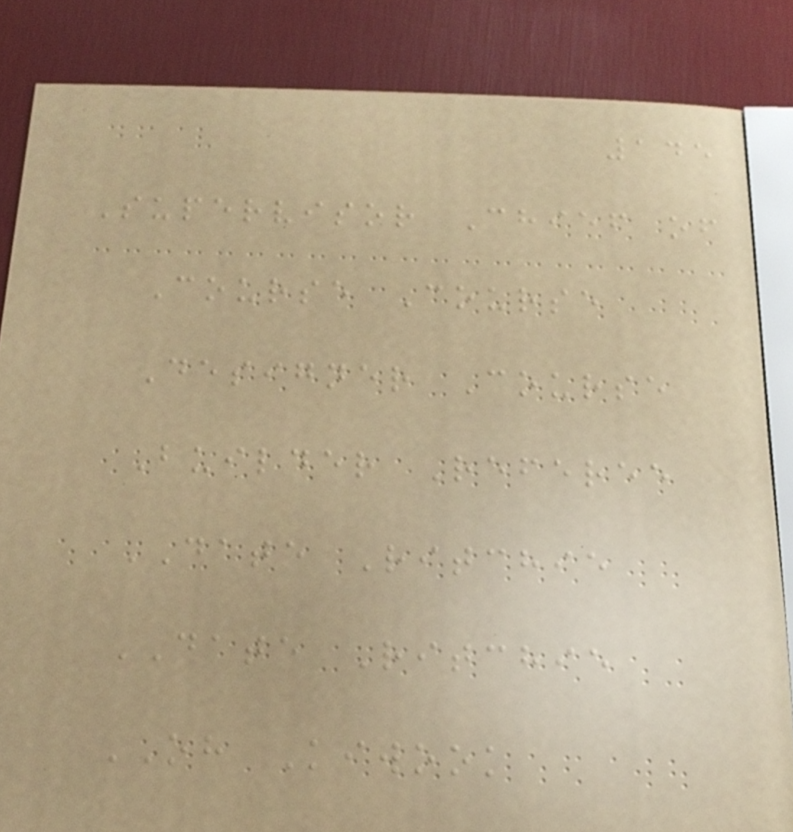145
Supervisor Chief of
Course Course
Designer Course
Builder Referee
DATE Ritchie
DATE Ritchie
OH Kiwook
